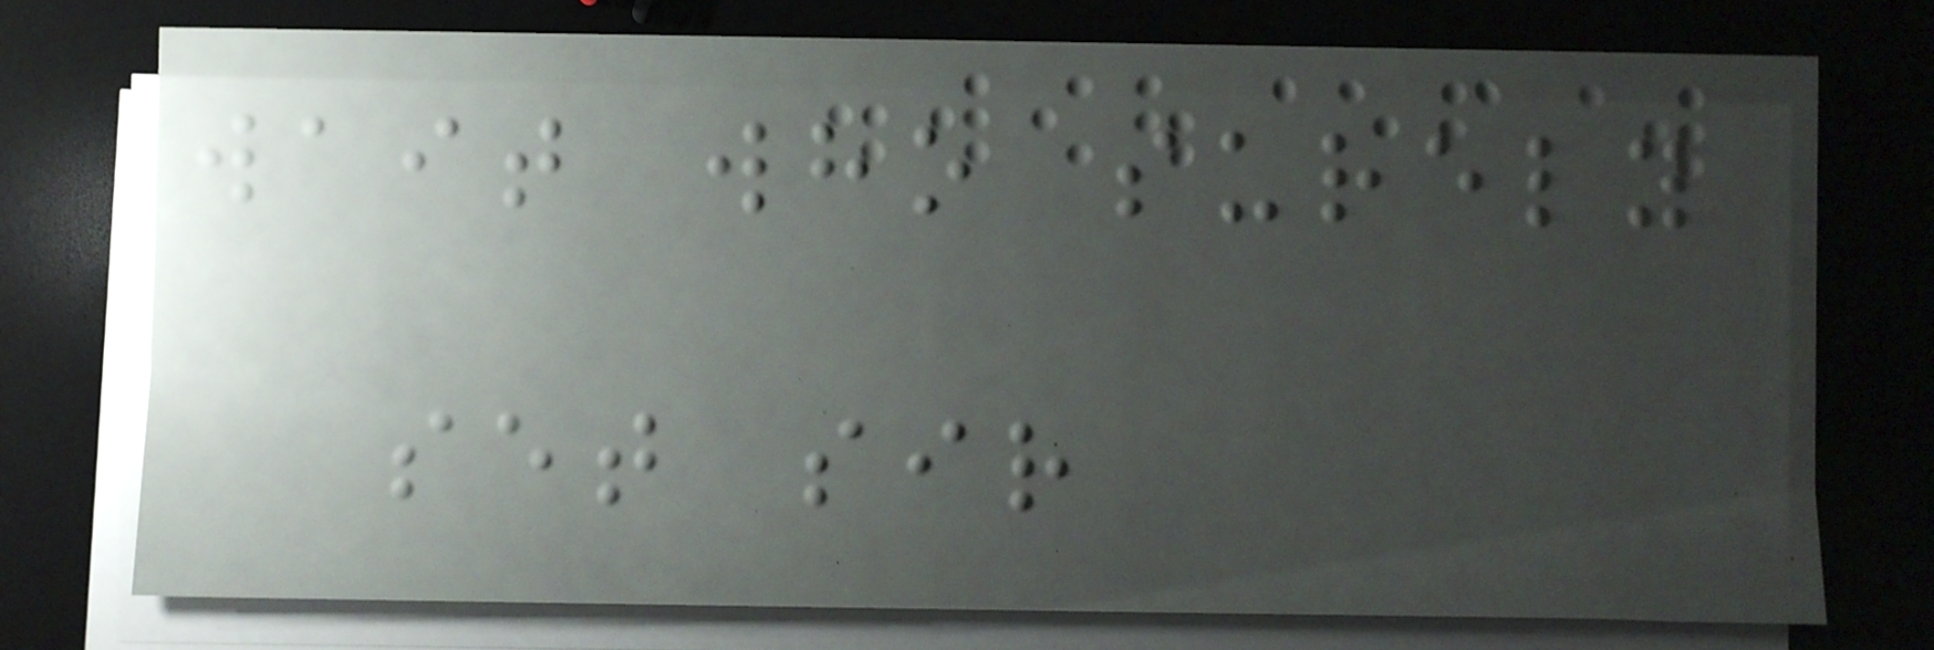wait who surely
set sir
